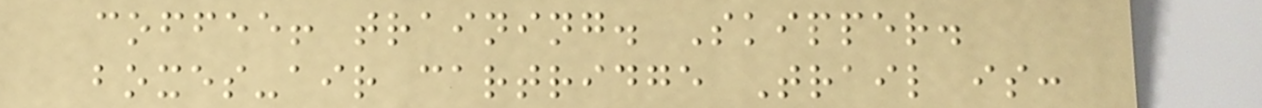coffee! training. Skipper.
boxes-air cartridge Trail is:
